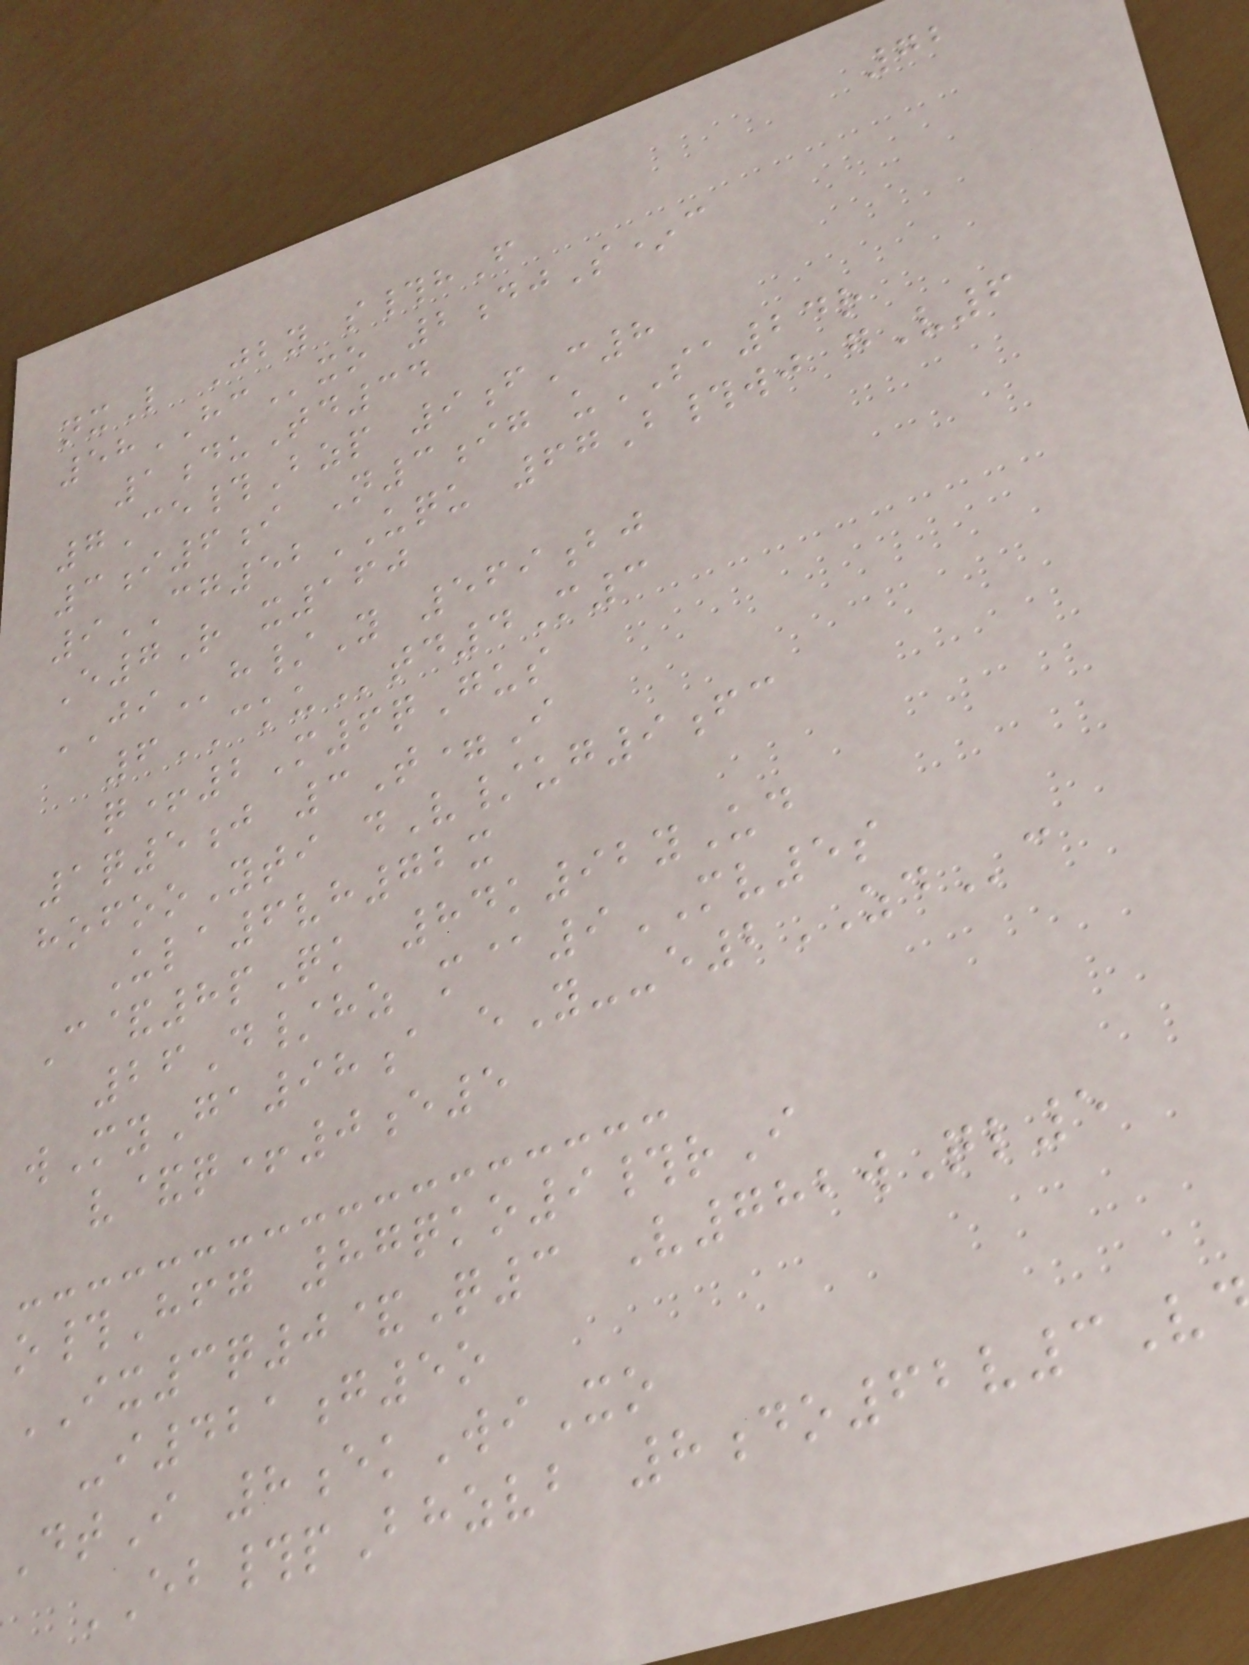72
nxL Jby s#hF
58HCxo 2djS*c
1duTd34
7Ce#Bzp 9fC8
3i6i N3ig uSA24r
9CG52UQU 67B#wj gV6
E7R x160
JIh/Y 569bj
6CKUtd4M3
q+2M6qGus
1q5j 3T=I
hofooYti dV/ug9fc
Ula6vh72x
C&8pQk 84k92yUd
26D/hz m@9MV5s
wMyGa98a eY--e2ZDc
v&q+0e5
o#Hfg 87qko9#rI
IX3q0&Q3 V782wQl5
-i421g5o
DtI 8ekWiXo
EB#pBhzvb 8do62v3V
